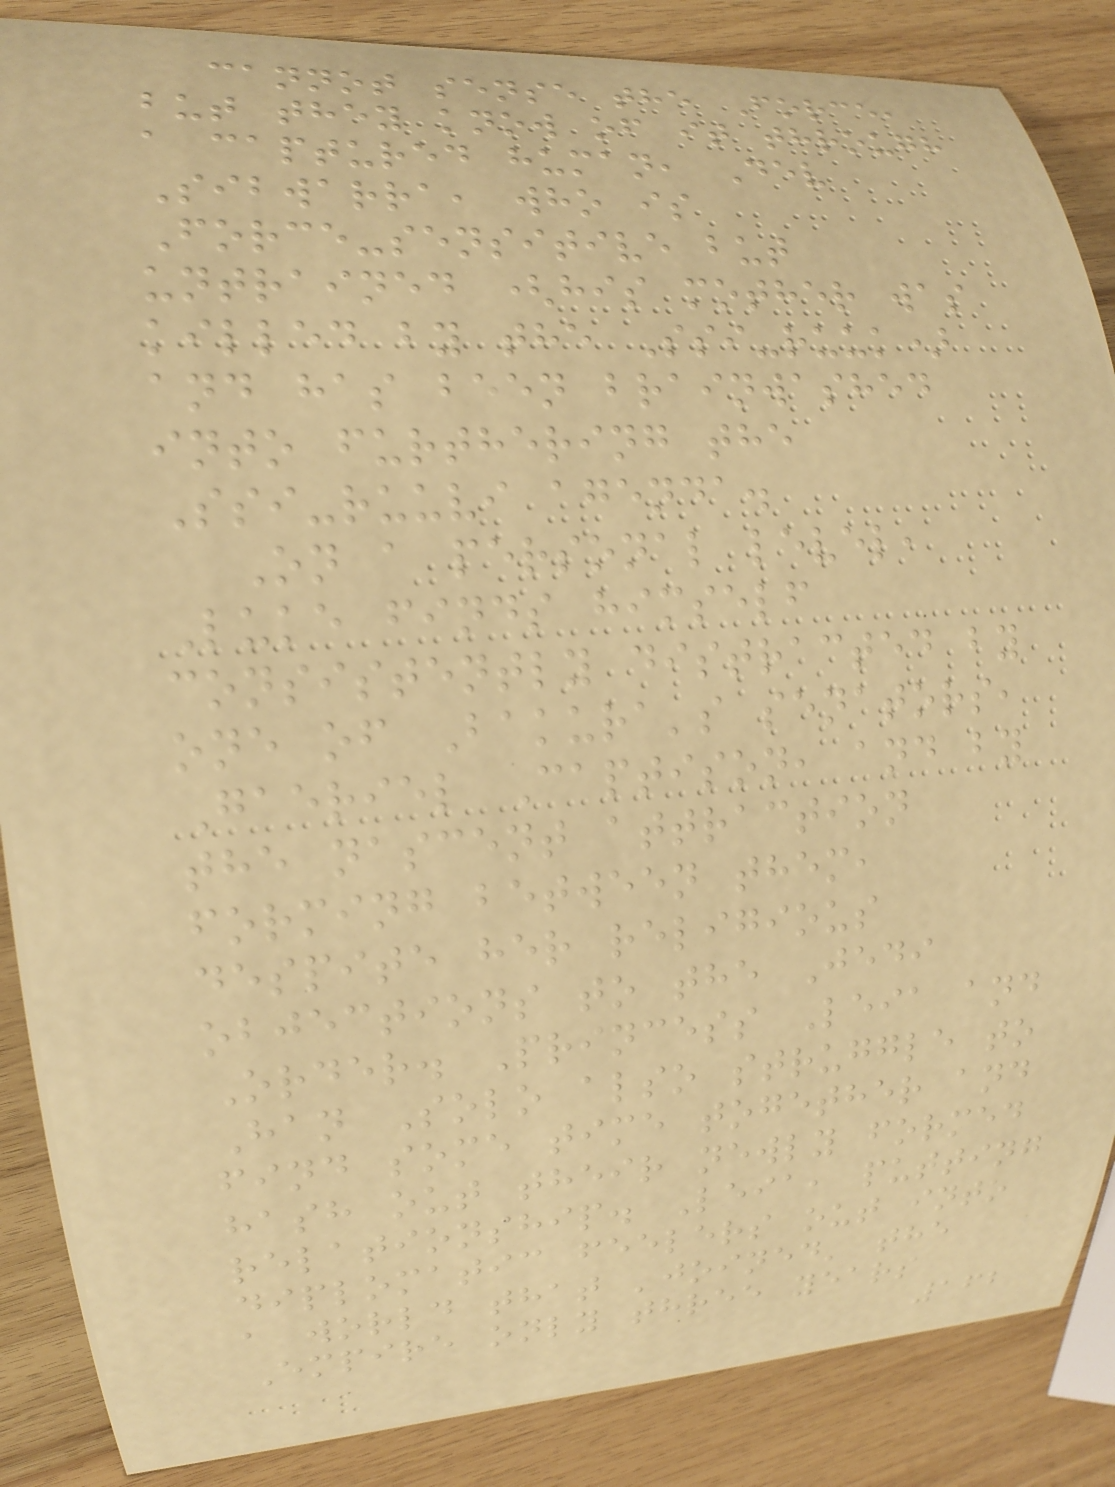cannot sense the Force,
but they know of it through
a captured human, Dev
Sibwarra, who is
Force-sensitive but
untrained (his mother was
killed by the Ssi-ruuk)
and has been brainwashed
into furthering the
Ssi-ruuvi agenda.
On a personal level,
Luke finds himself
consistently distracted by
one of Bakura's senators,
Gaeriel Captison, and by
the nascent attraction
forming between them,
despite her religious
objections to the Jedi
Order. Princess Leia and
Han Solo also struggle to
find some time together and
hash out their newly formed
relationship. Leia, putting
diplomatic feelers out into
a world that 'joined' the
Empire only three years
162
